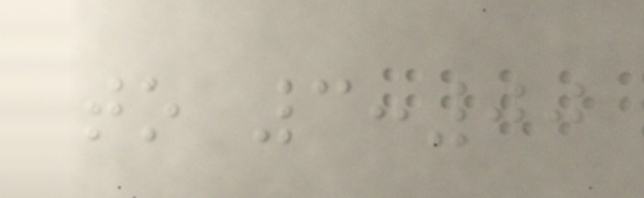to 3:00
